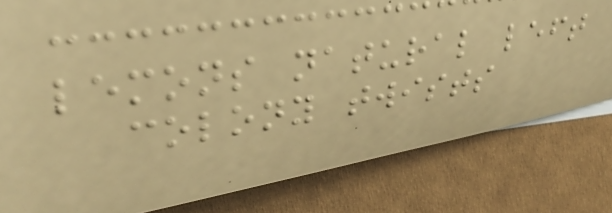lemons natural left
colony twists
